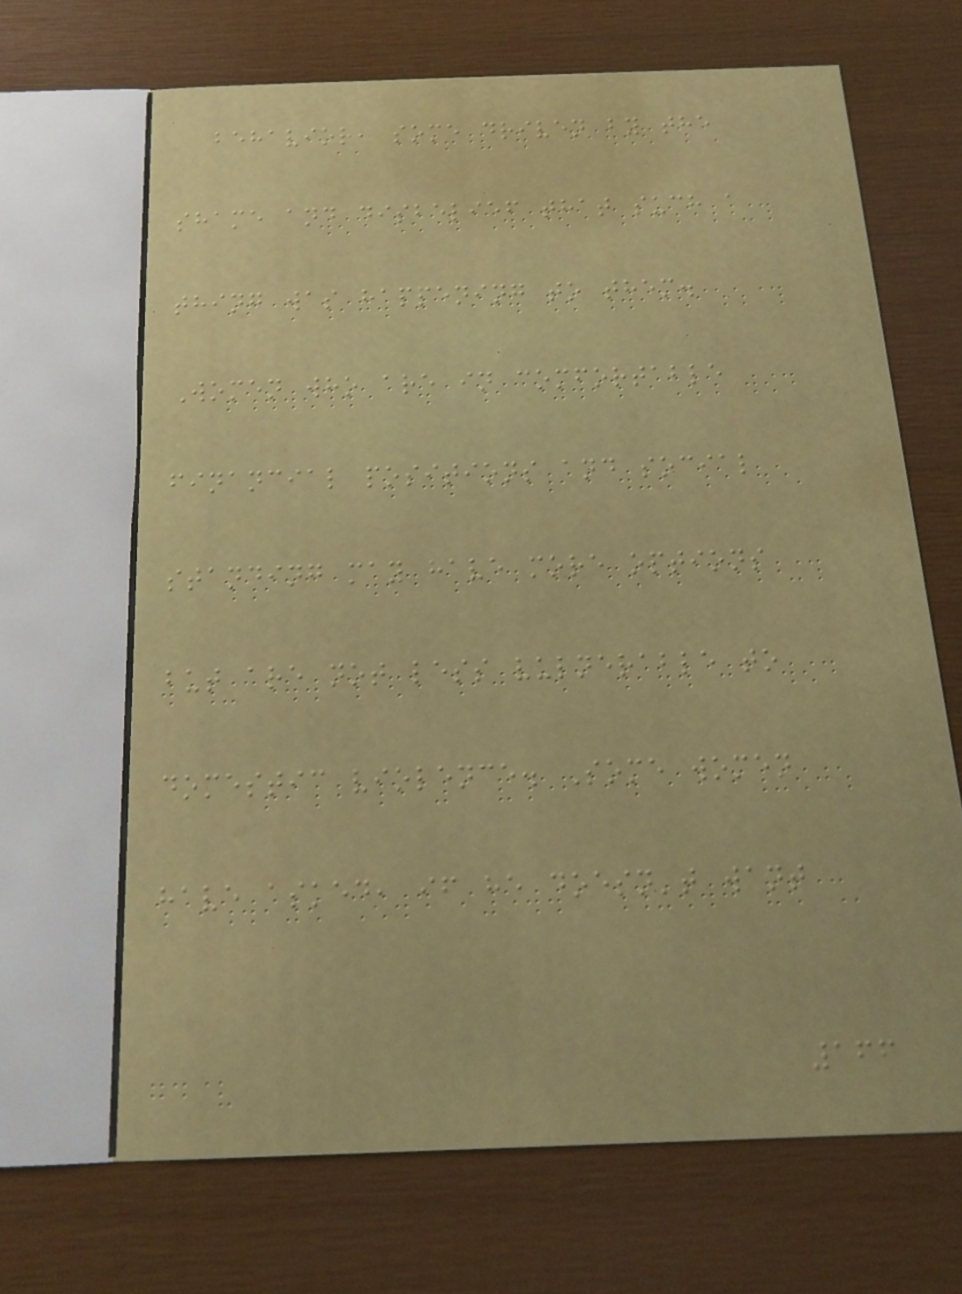behavior, some driven by the
shame and disbelief that such a
thing was happening to them.
Women who are in comfortable
financial positions and social
standing may have more options
but are not less vulnerable to
domestic violence. Some women
have asked, if he doesn't want
166
